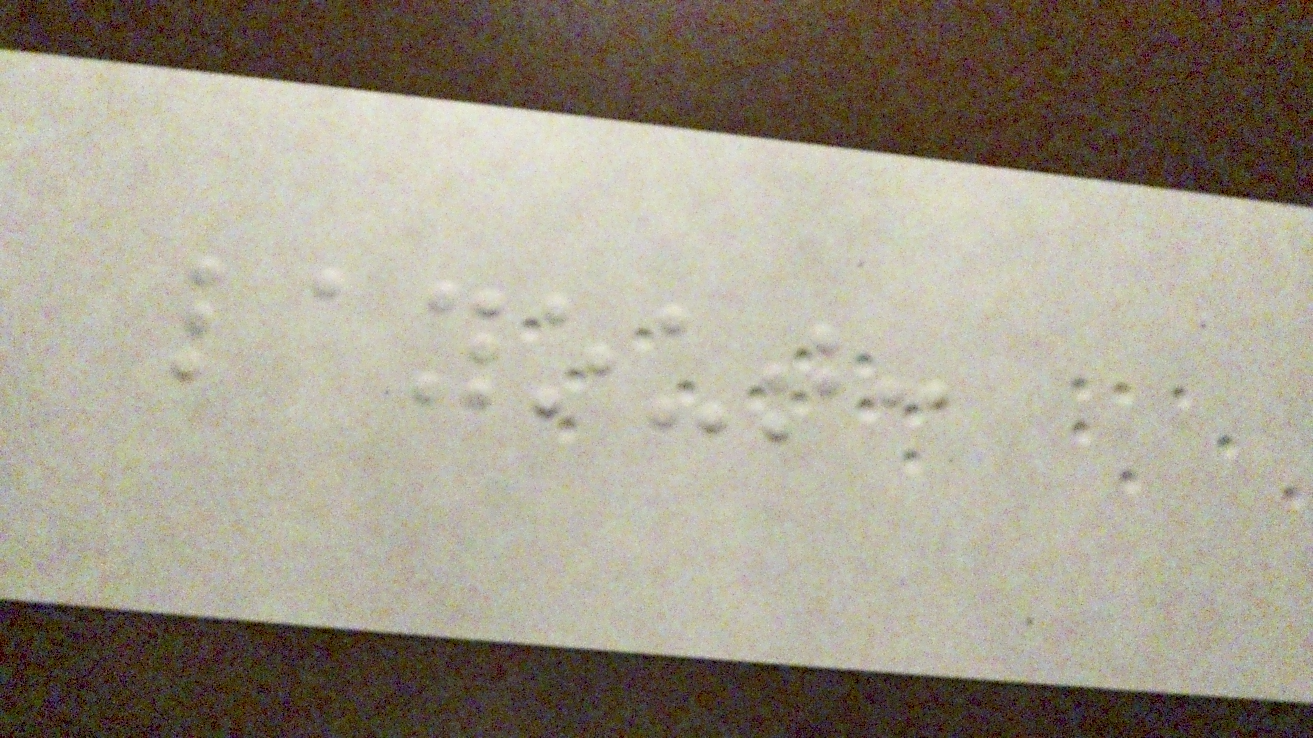layout:
